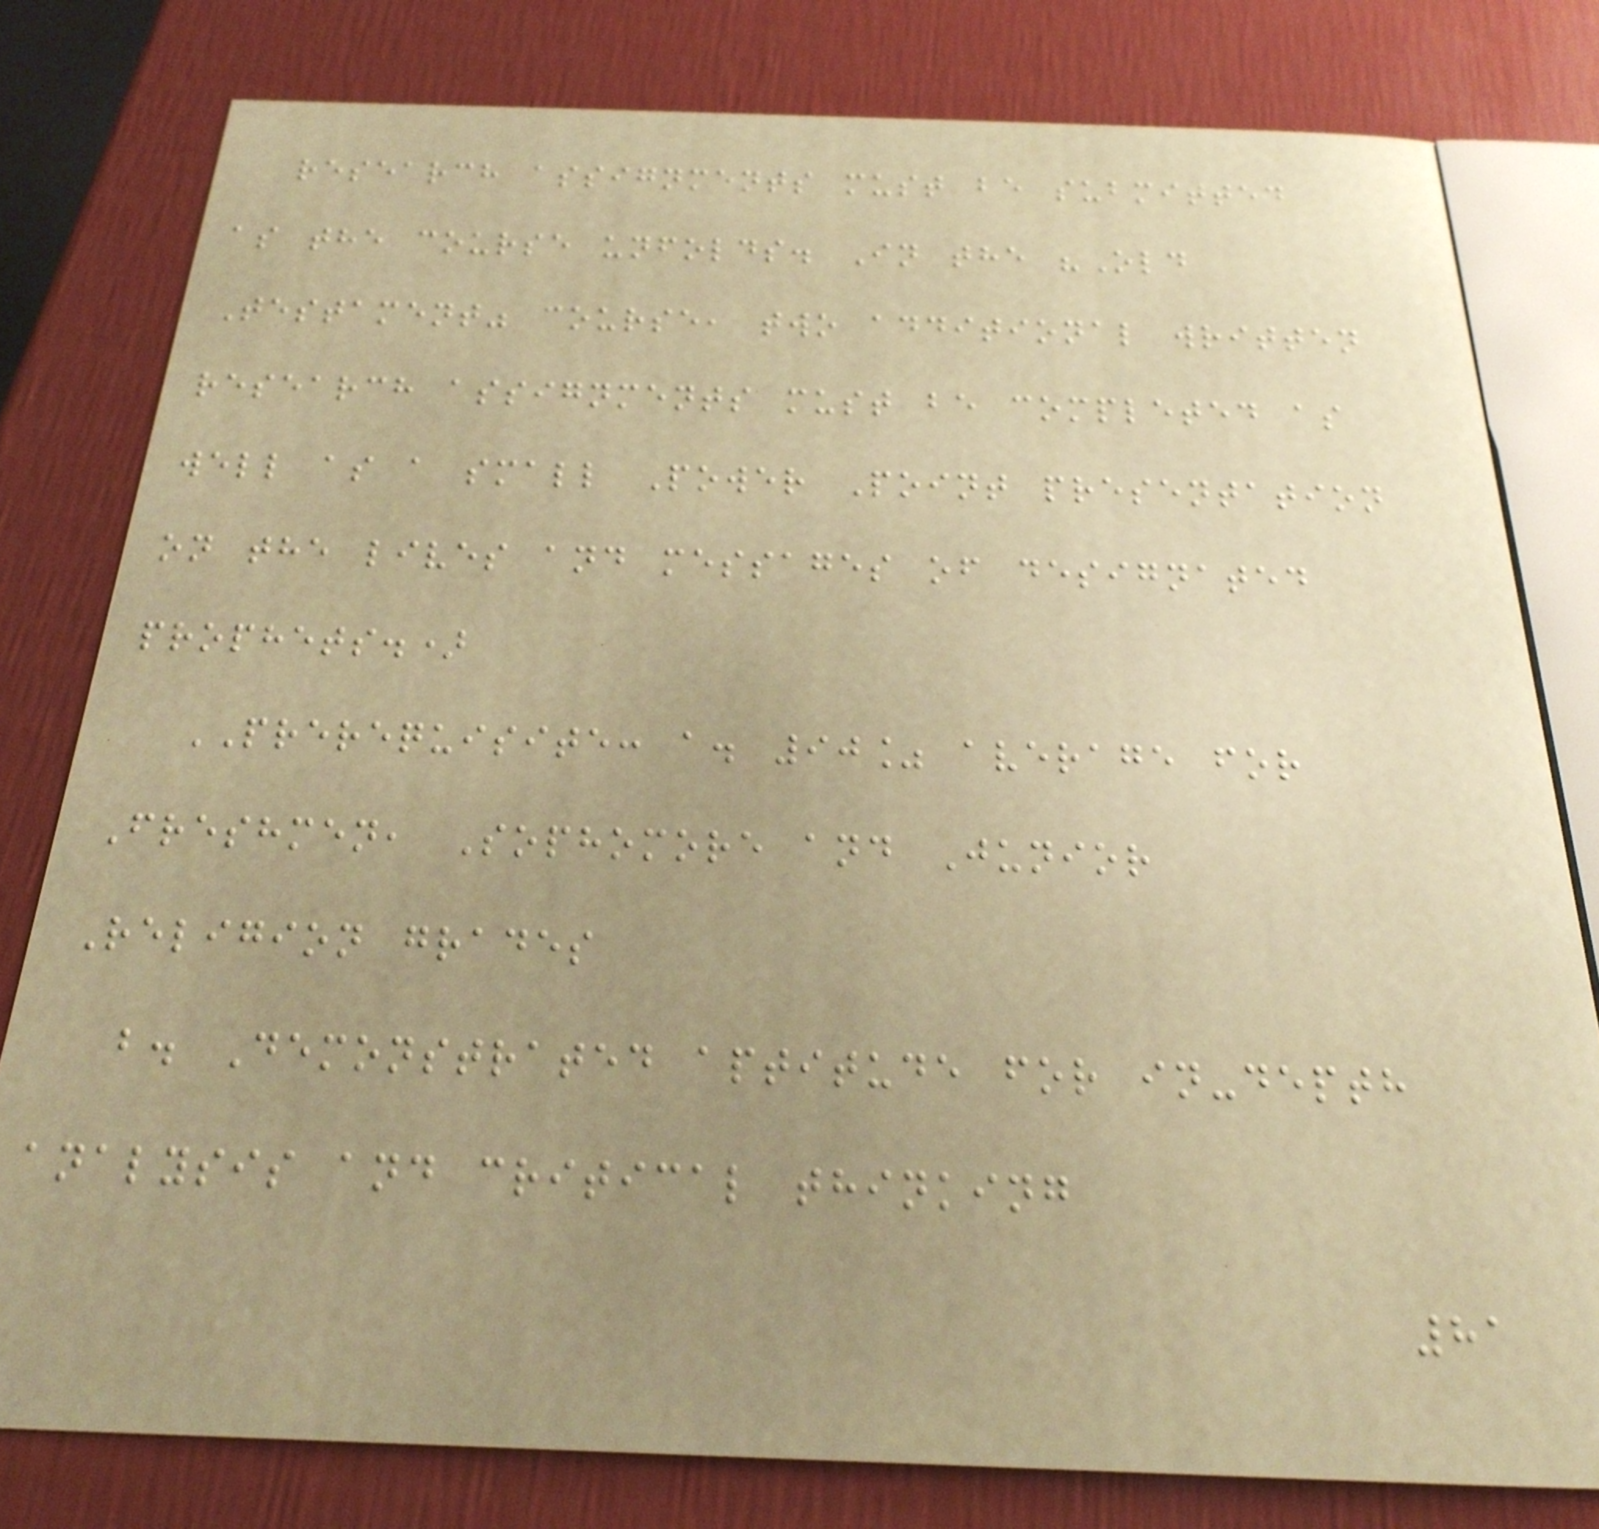research assignments must be submitted
as the course unfolds. In the "Old
Testament" course, two additional written
research assignments must be completed as
well as a small Power Point presentation
on the lives and messages of designated
prophets.)
PREREQUISITE: a. 90% average for
Freshmen, Sophomore and Junior
Religion grades
b. Demonstrated aptitude for in-depth
analysis and critical thinking
81
